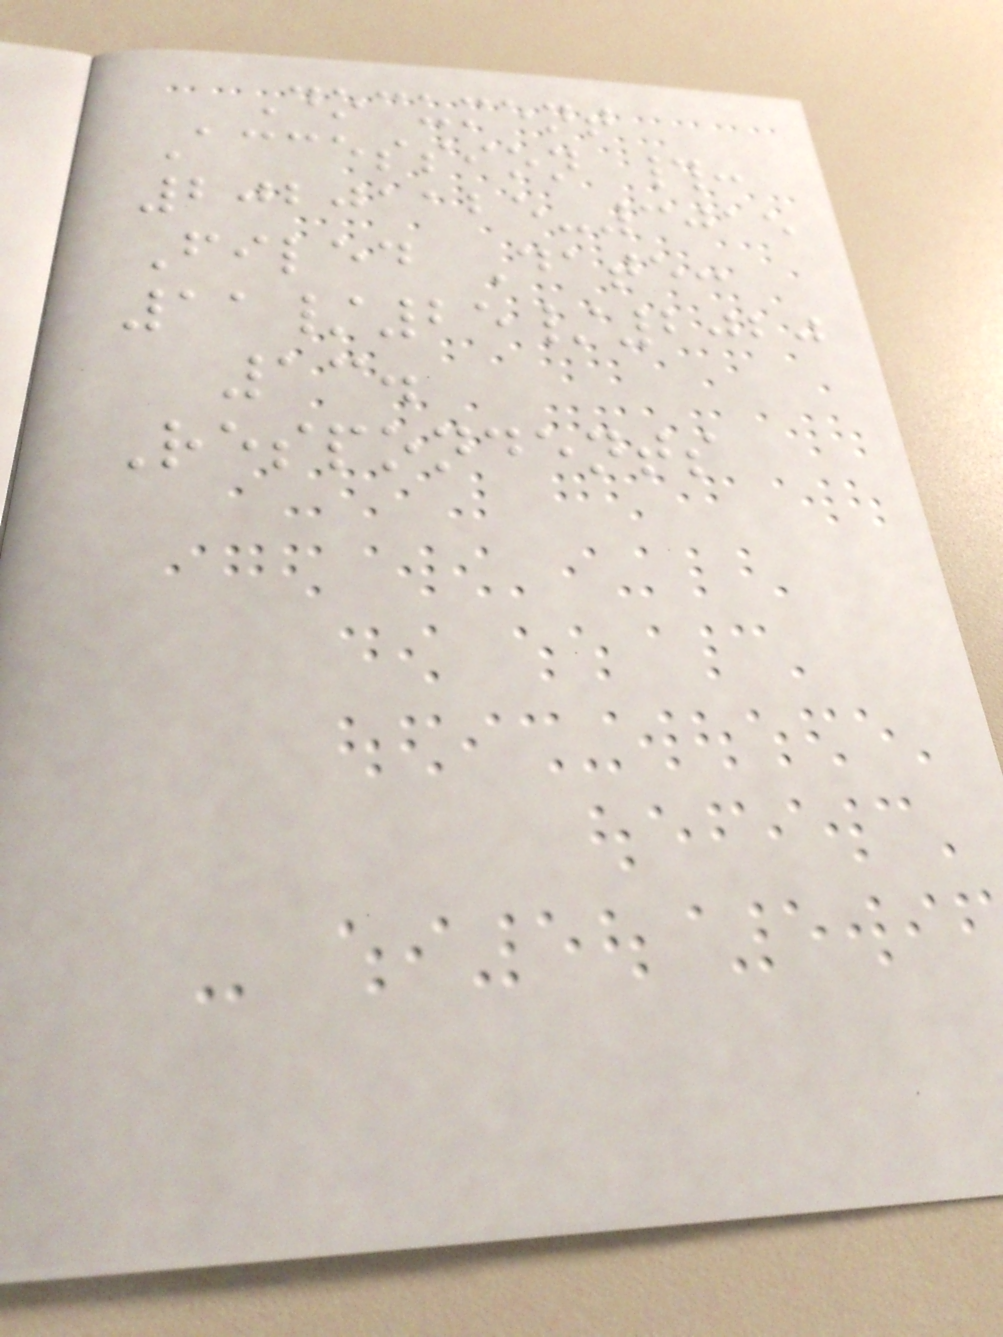Document
Accession #:
20201125-3015
Filed Date:
11/25/2020
13.
Respondents
